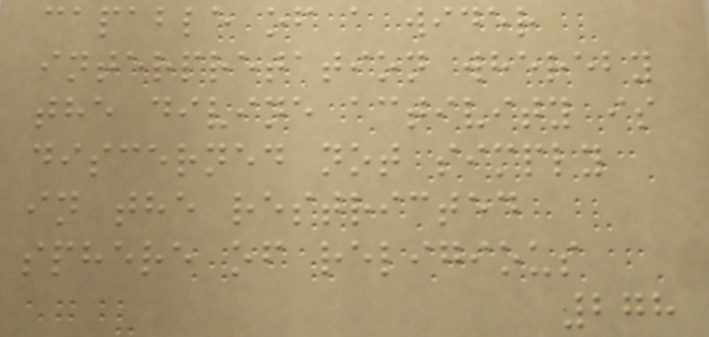capable of a wider
interpretation whereby
the divine activity is
discerned not simply
in the restricted
sphere of religious
278
